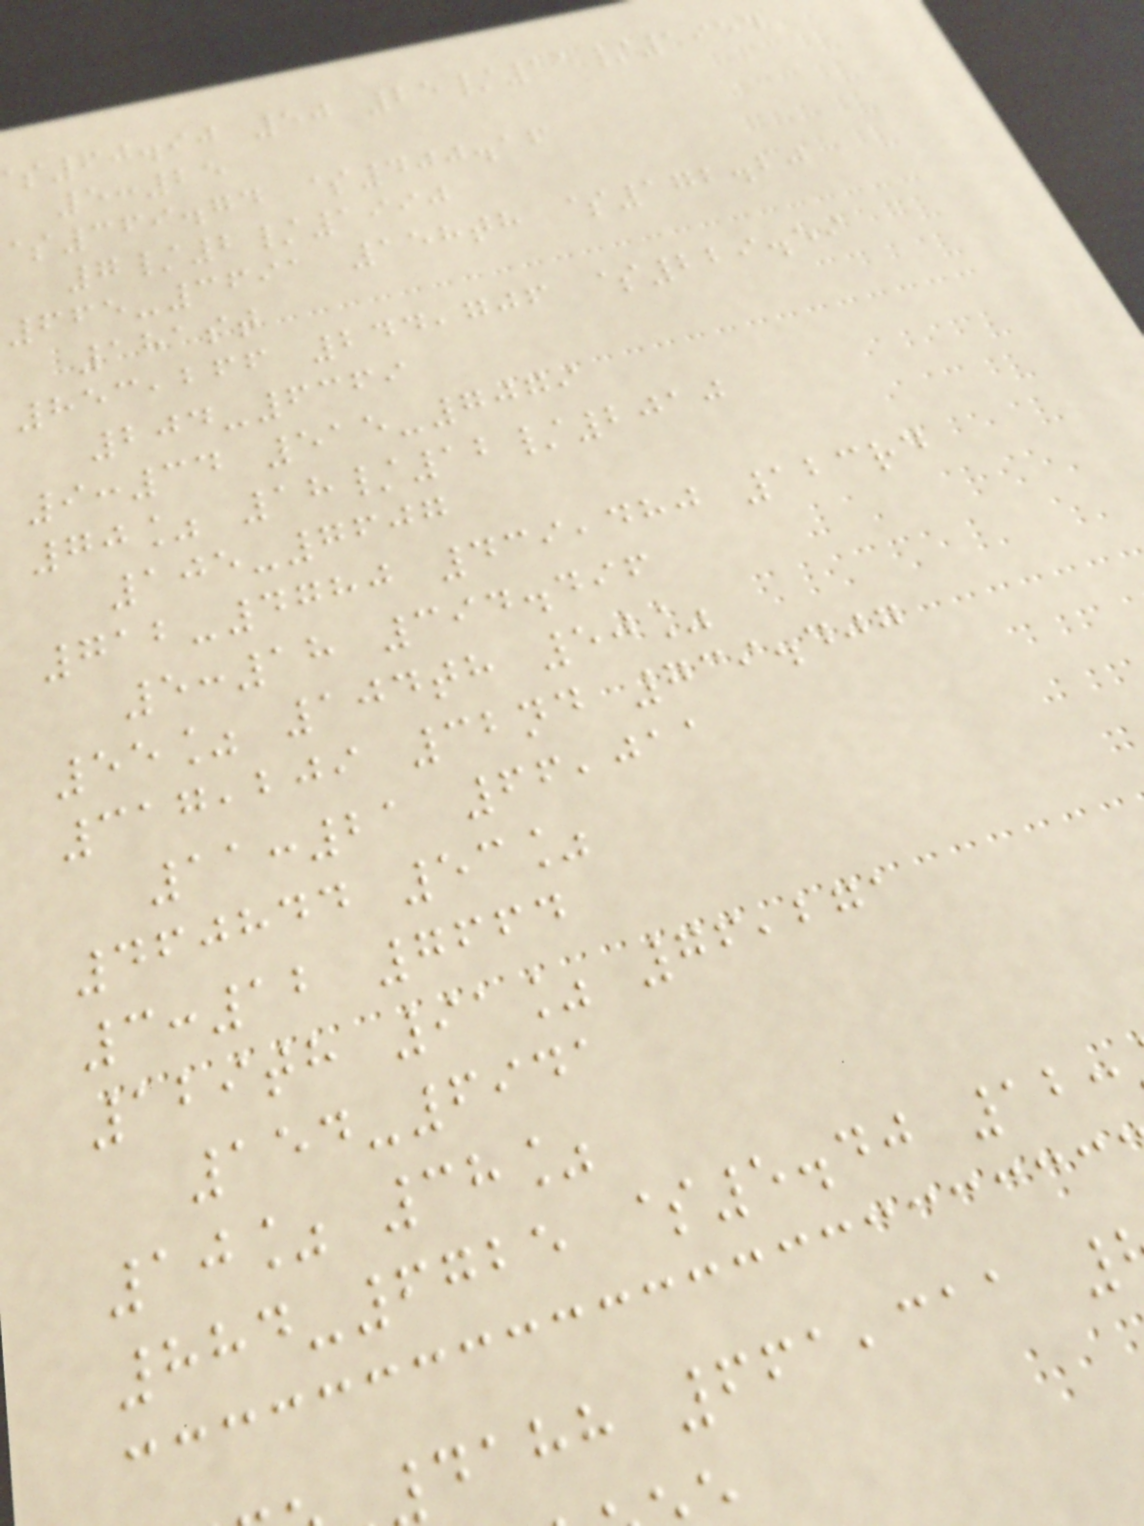60.90 50 25/11/1954
5:25
369.74 $400.16
7/2/1990
665-3691 158th $172.20
181st
853,266 244,706 $229.59
204-6369
9:34 515-7079
70% 18/12/2010
105-7607
712-4780 439,480 123rd
5:18 394.496
55% 104th 50%
317,209 32nd 739.407
11:21 66,011
460844 53%
3:12 7664
129th 91% 76,271
154-6941
10% 38%
884-6725 $5.40 12:
dahh 661,311
